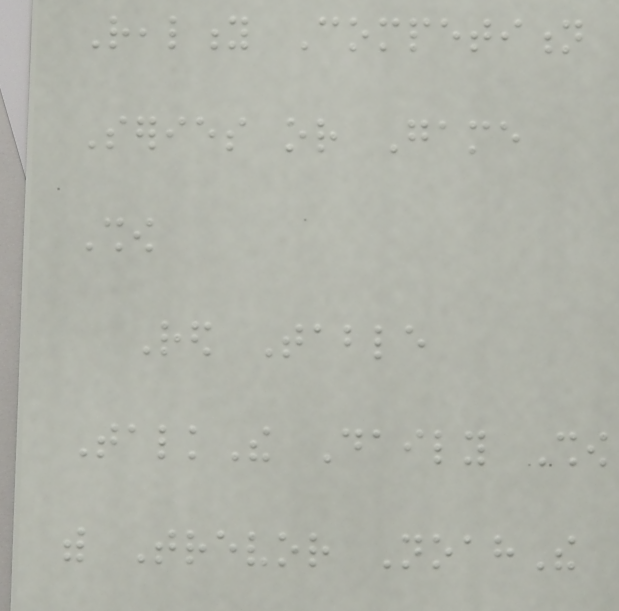Reality Competition
Series or Game
Show
Red Table
TalkThe Daily Show
with Trevor NoahThe
